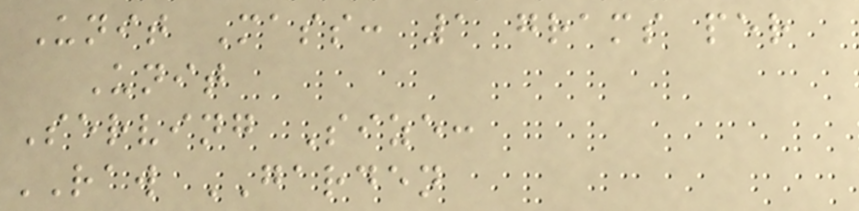Unit Mass: 1 grams per
Unit
Serving Size:
RAW GARDEN
